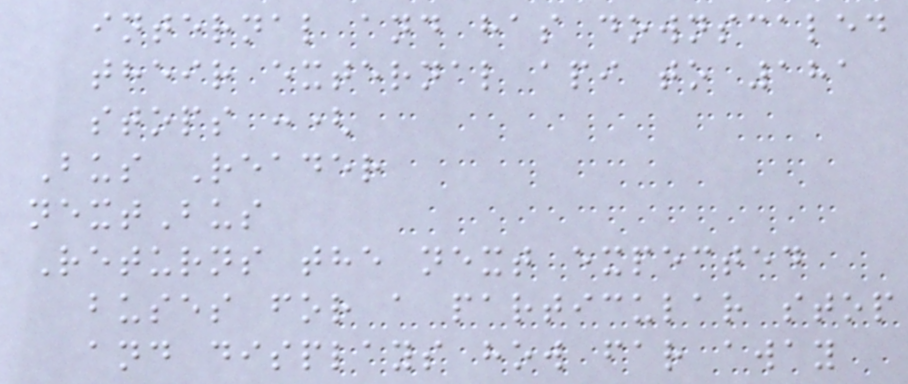internal and has downscaled
their external api to 181
stops :(
Bus Reader
nextBus
Returns the next expected
buses for a particular stop
and displays how far away
